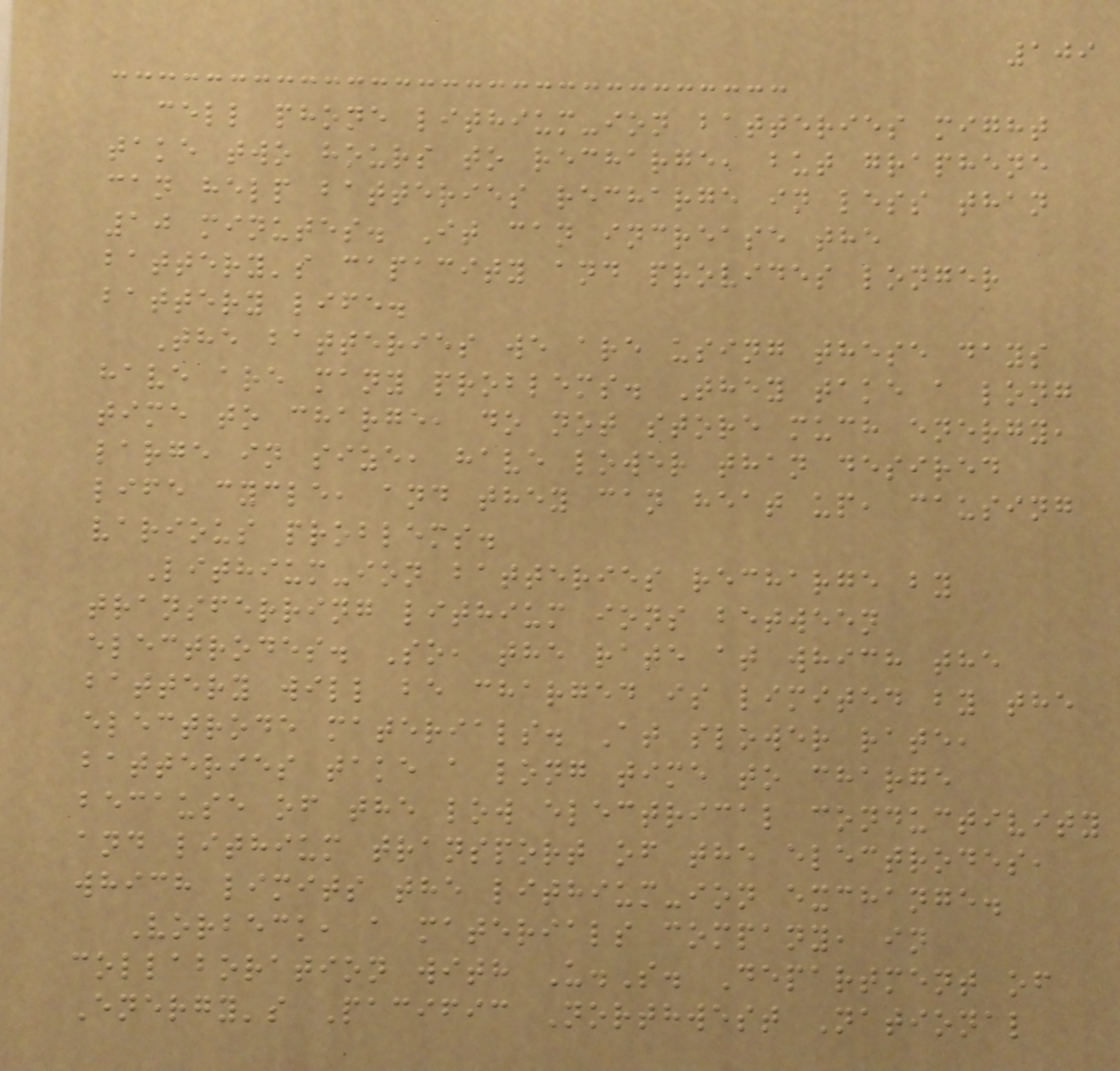109
cell phone lithium-ion batteries might
take two hours to recharge, but graphene
can help batteries recharge in less than
10 minutes. It can increase the
battery's capacity and provides longer
battery life.
The batteries we are using these days
have are many problems. They take a long
time to charge, do not store much energy,
large in size, have lower than desired
life cycle, and they can heat up, causing
various problems.
Lithium-ion batteries recharge by
transferring lithium ions between
electrodes. So, the rate at which the
battery will be charged is limited by the
electrode materials. At slower rate,
batteries take a long time to charge
because of the low electrical conductivity
and lithium transport of the electrodes,
which limits the lithium-ion exchange.
Vorbeck, a materials company, in
collaboration with U.S. Department of
Energy's Pacific Northwest National
